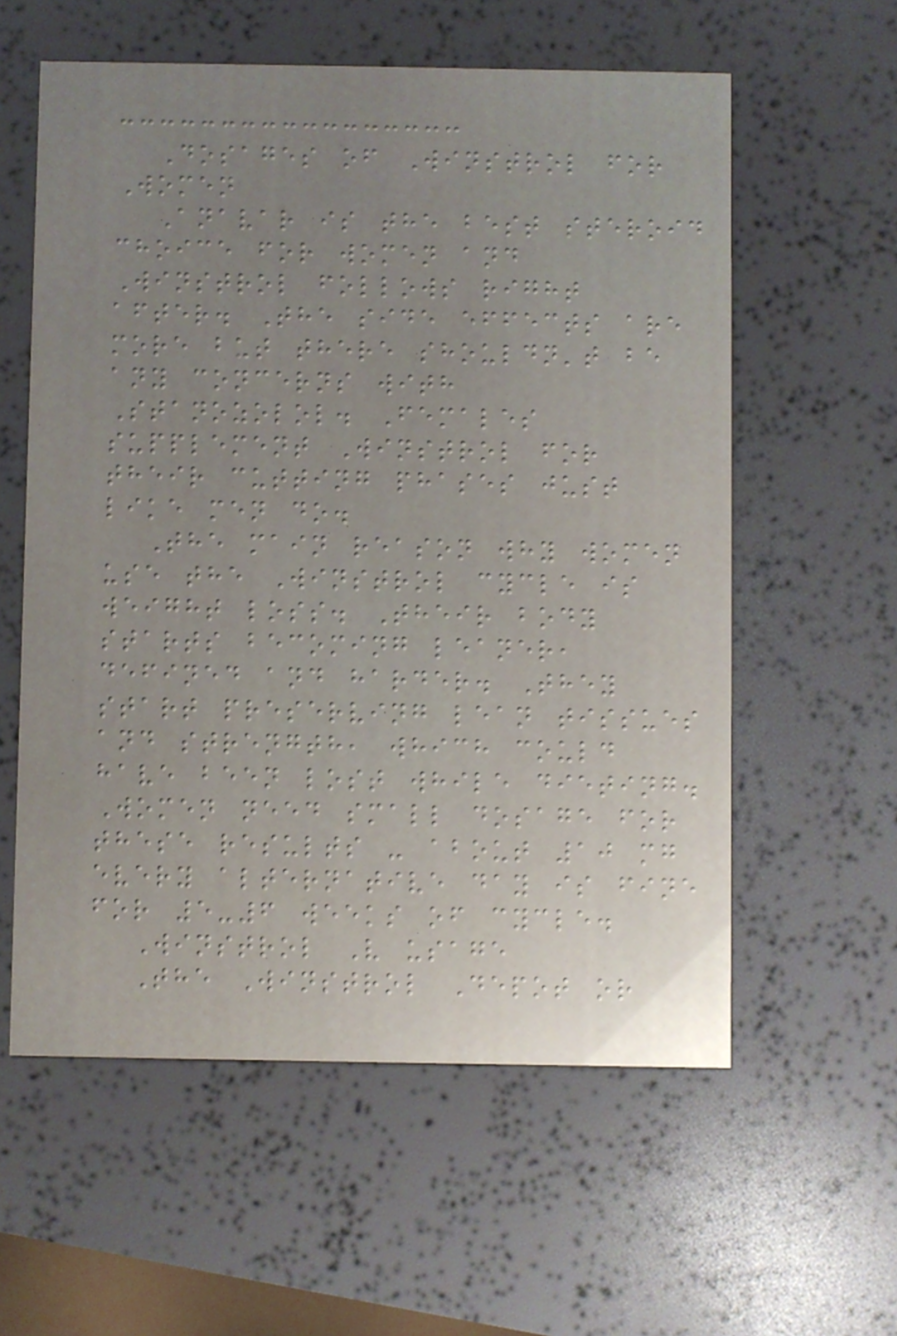Dosages of Winstrol for
Women
Anavar is the best steroid
choice for women and
Winstrol follows right
after. The side effects are
more but there shouldn't be
any concerns with
Stanozolol. Females
supplement Winstrol for
their cutting phases just
like men do.
The main reason why women
use the Winstrol cycle is
weight loss. Their body
starts becoming leaner,
defined and harder. They
start preserving lean tissues
and strength, which could
have been lost while dieting.
Women need small dosage for
these results - about 10 mg
every alternative day is fine
for 5-6 weeks of cycle.
Winstrol V usage
The Winstrol Depot or
